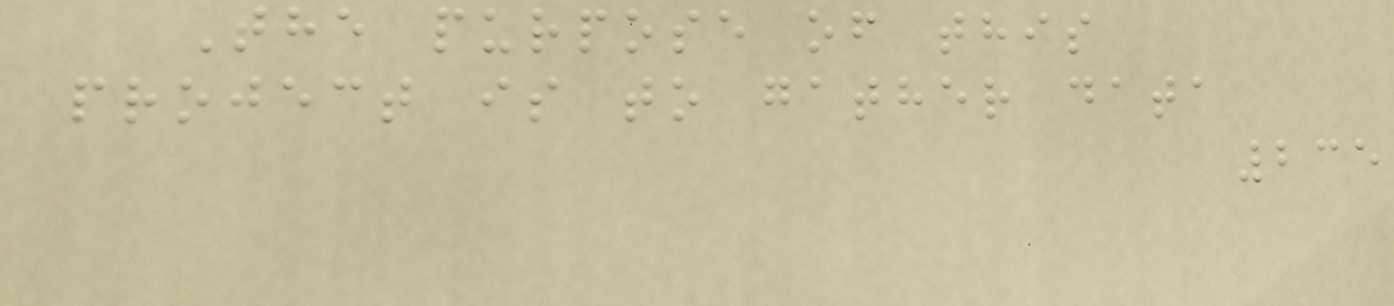The purpose of this
project is to gather data
235
